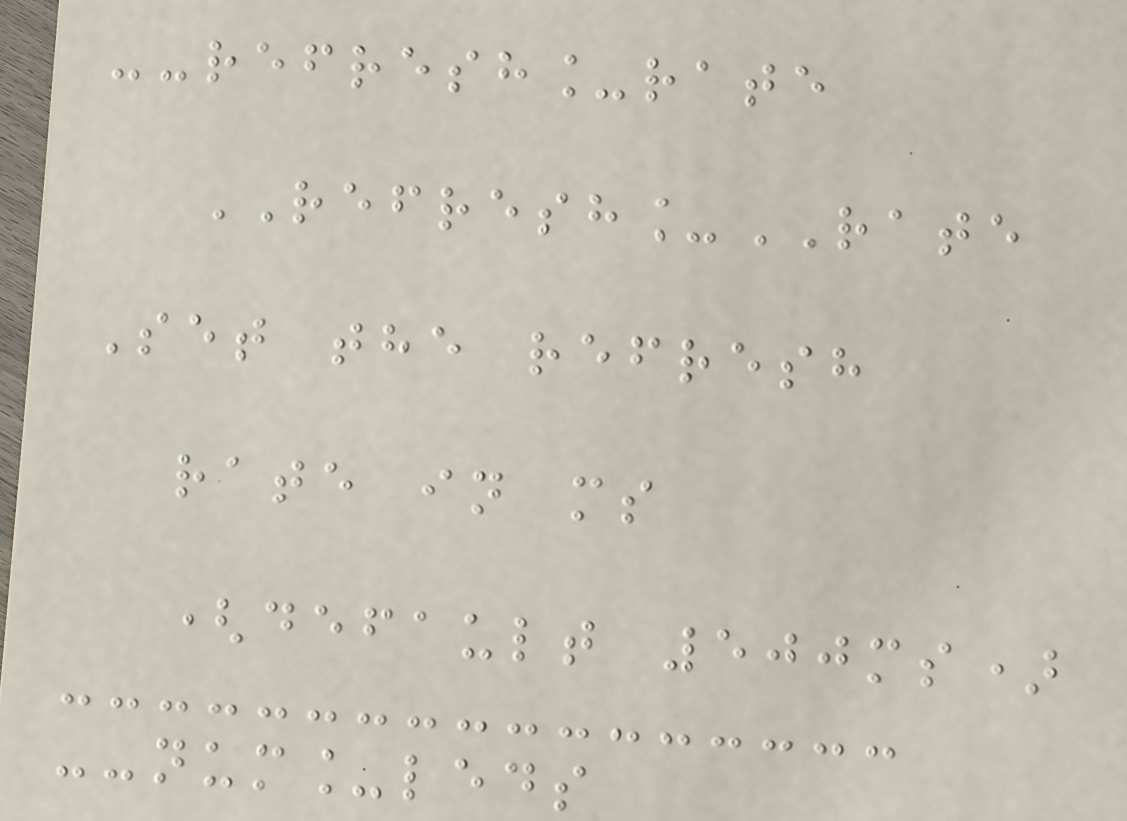--refresh_rate
REFRESH_RATE
Set the refresh
rate in ms
(default 500ms)
--num_leds
